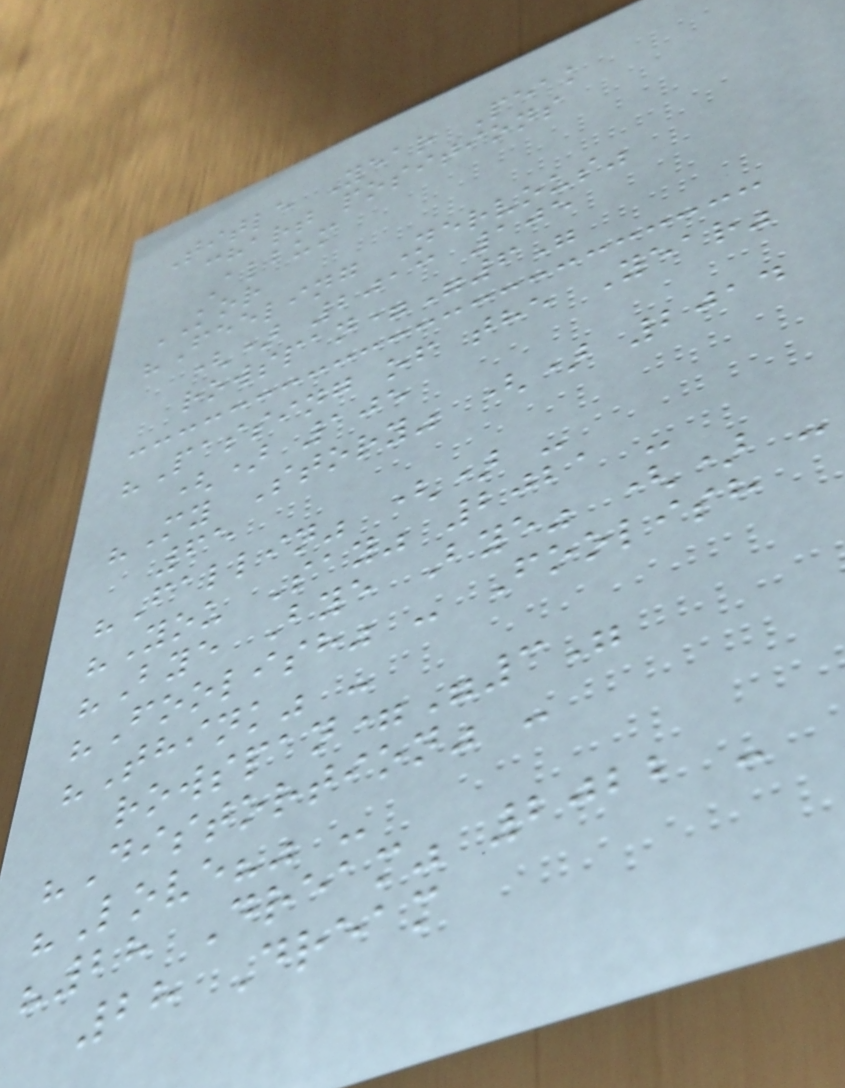Title Year Peak
chart positions
Album
KOR
"Feeling Nervous"
() 2013 105
rowspan="6"
"Passing of the Year"
() 105
"My Story" () 2014
65
"Fallin" () -
"You Say" 2021 -
"Bye Bye Bye" () -
"Foolish" - Foolish
"Think" -
rowspan="3"
"Distortion" -
"Love?" -
"28 Dream" 2022 -
28 Dream
